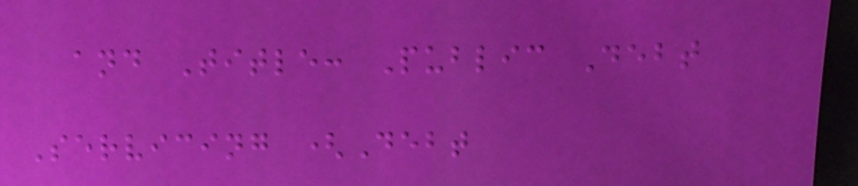and Title: Public Debt
Servicing (Debt
